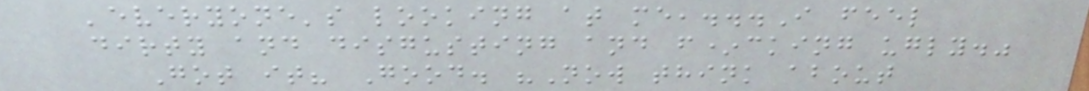'everyone's looking at me,...I feel
dirty and disgusting and f*cking ugly."
Got it? Good. "Now think about
